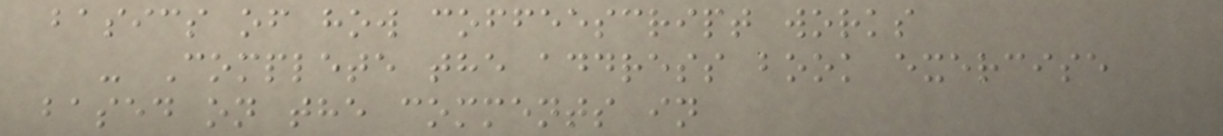basics of how coffeescript works
- Complete the address book exercise
based on the comments in
